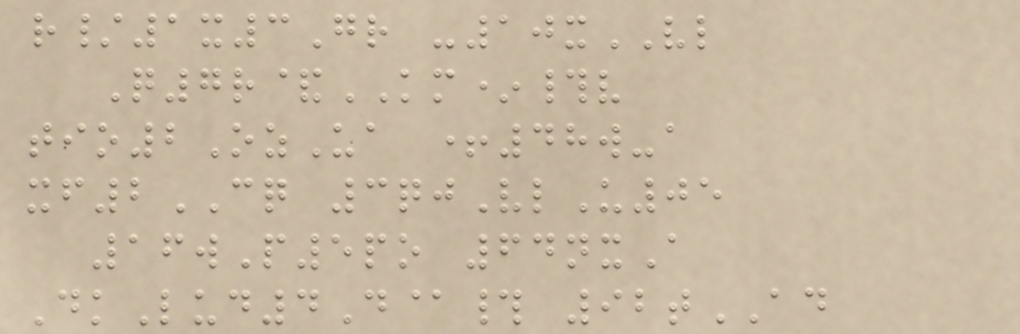r/1x3Gr -10xVL
Q7r&KM*#v
tio2OzUa +48w-a
xf2CQ 3qjVlU05
16wP5po 64nxA
DkLud4D@# 92tAD
